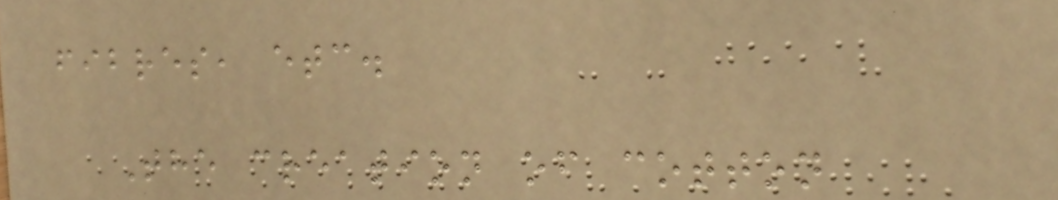fibres, etc.
The creation of cotton
